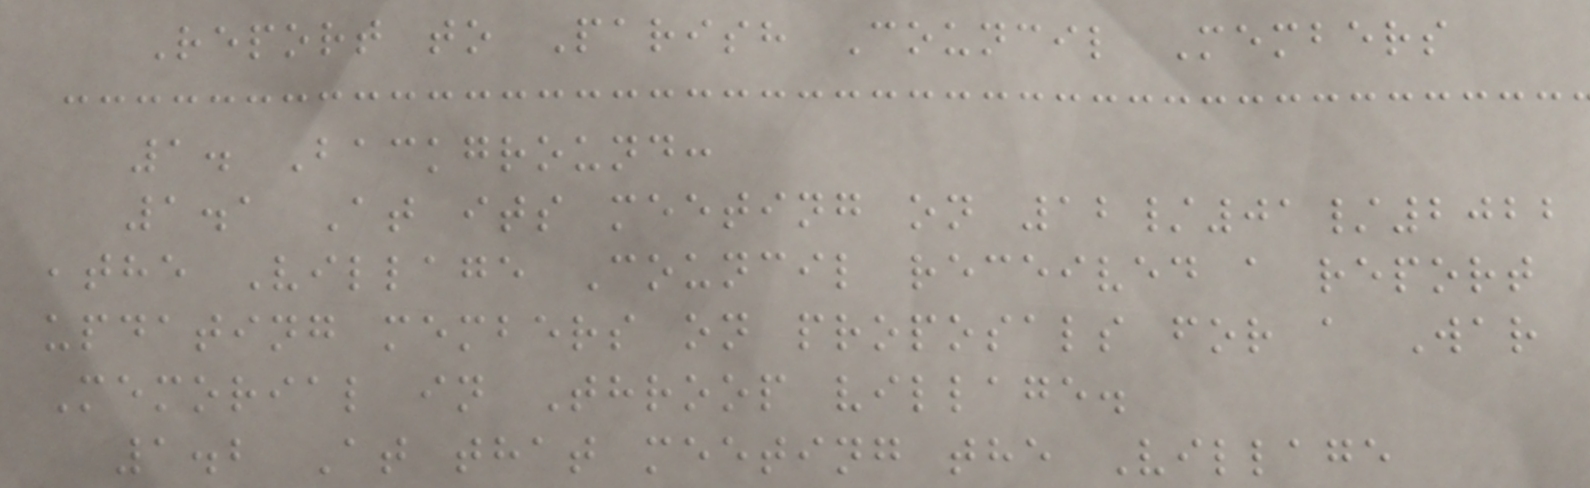Report to Parish Council Members
1. Background:
1.1 At its meeting on 12/01/2022
,the Village Council received a report
updating members on proposals for a War
Memorial in Throop village.
1.2 At that meeting the Village
